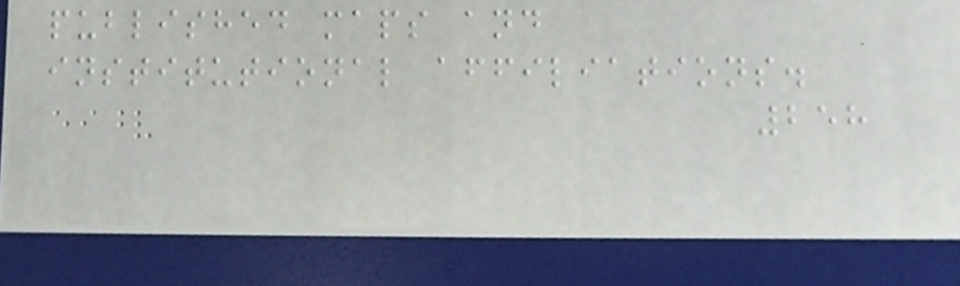published maps and
institutional affiliations.
258
